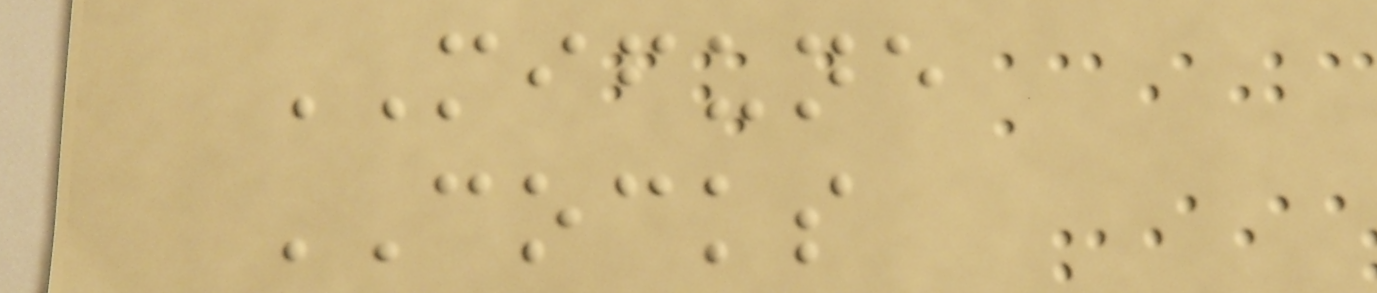MIFUNE
COCKS
